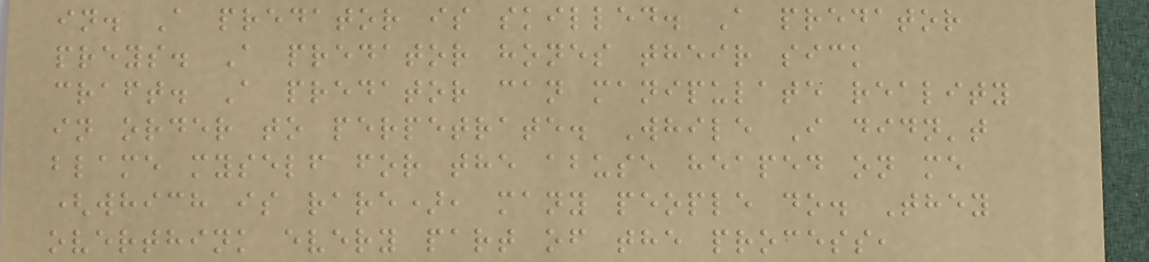in. A predator is skilled. A predator
preys. A predator hones their sick
craft. A predator can manipulate reality
in order to perpetrate. While I didn't
blame myself for the abuse heaped on me
(which is rare), many people do. They
overthink every part of the process,
